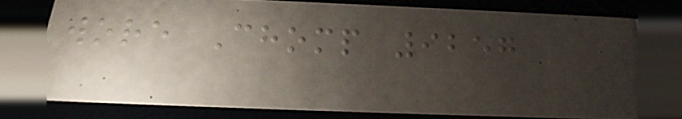wore Chomp 9257
